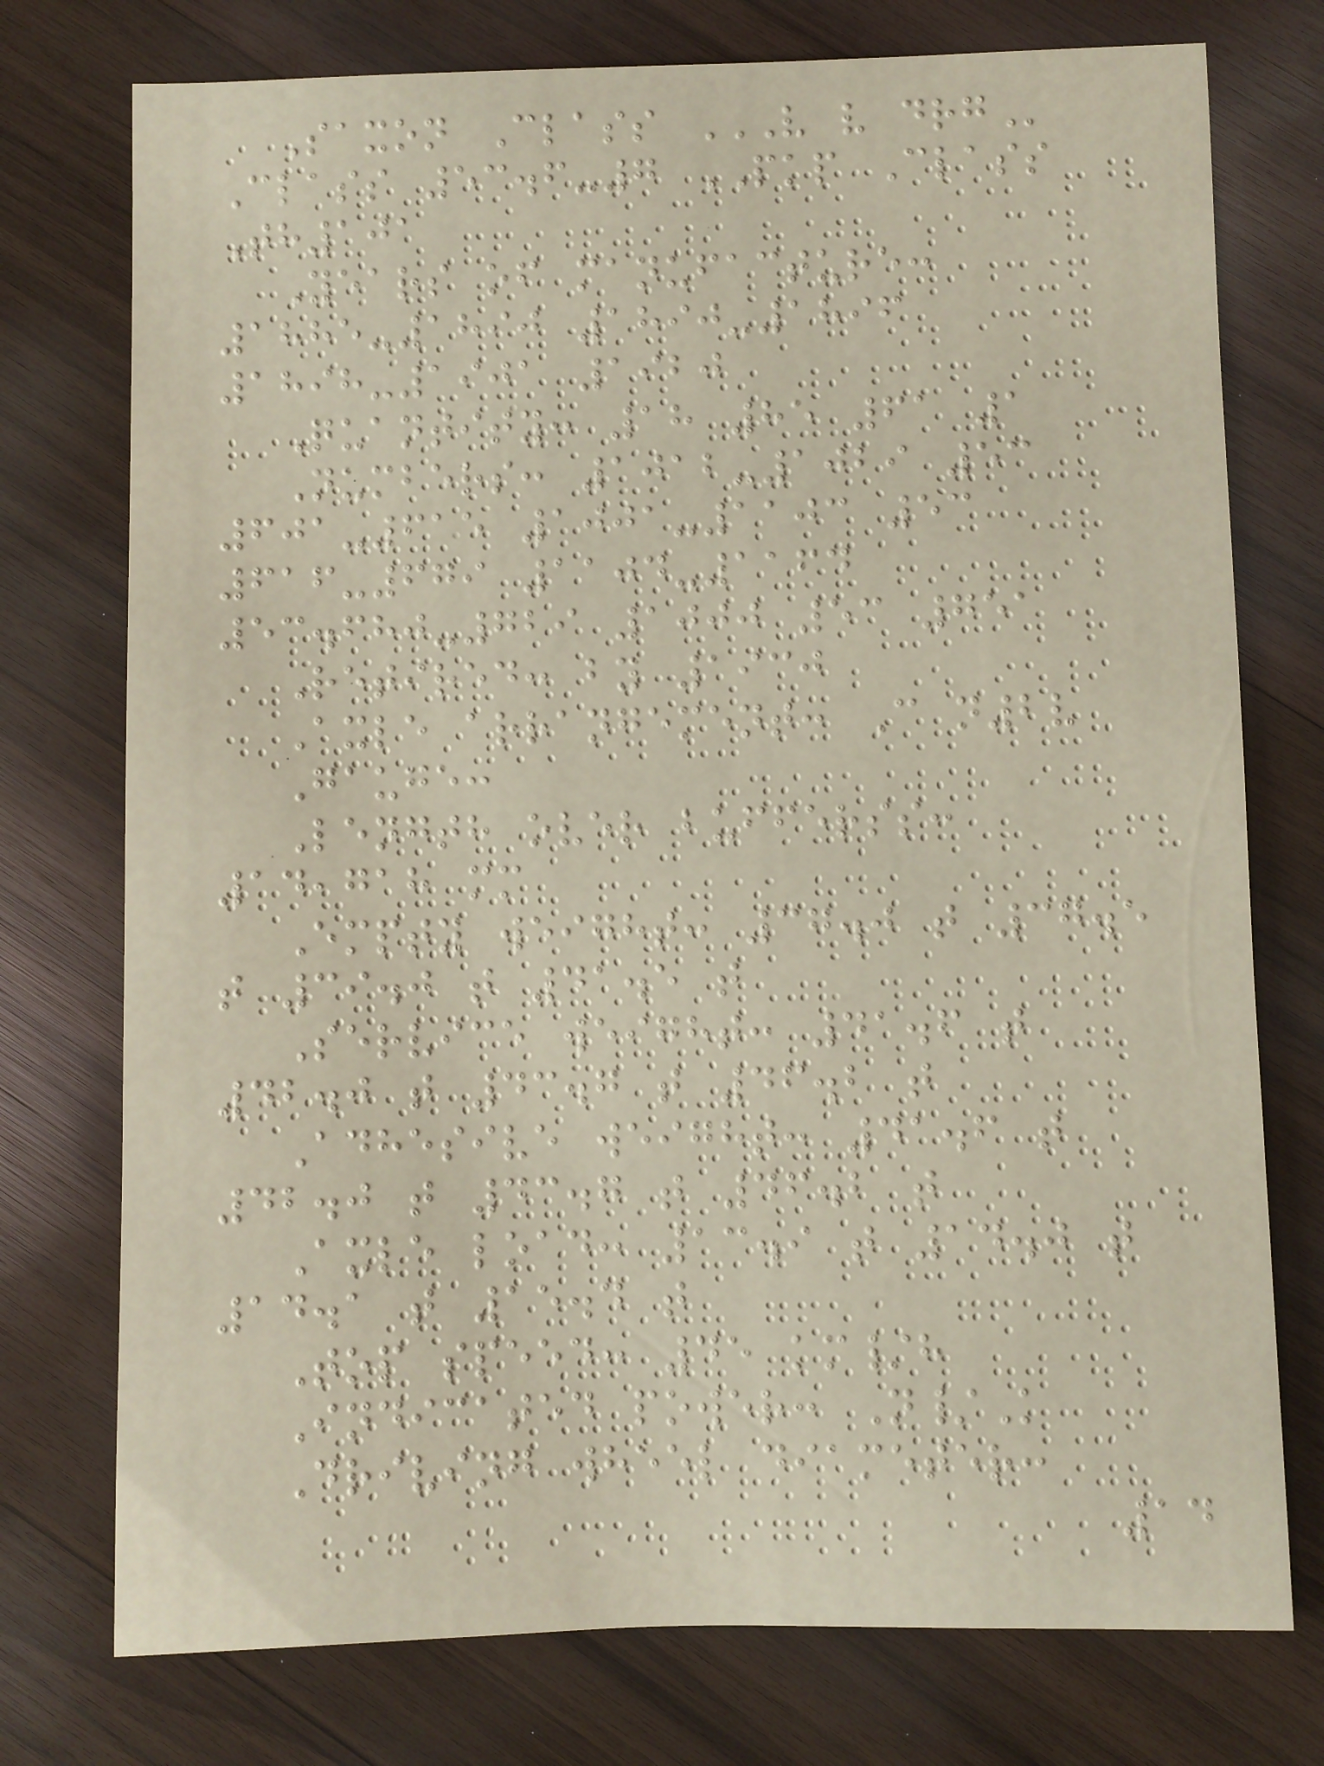Saxon Class V V DRG
Class 53.6-7 PKP Class
Th101
Years of manufacture:
1885-1890 1890-1896
1898-1901 1920
Quantity: 18 85 61 1
Numbers: 1012-1029 53
601-615 1001-1103 53
616-679 1104-1164
53.680-729 1000 53 751
Retired: by 1930
Axle arrangement: C n2v
Gauge:
Length over bufferss:
14,718 mm
Empty weight: 37.0 t 37.5
t 39.0 t 41.5 t
Service weight: 41.6 t
42.0 t 43.7 t 46.2 t
Adhesive weight: 41.6 t
42.0 t 43.7 t 46.2 t
Axle load: 13.9 t 14.0 t
14.1 t 15.4 t
Top speed: 45 km/h
Indicated power: N/K
Driving wheel diameter:
14
